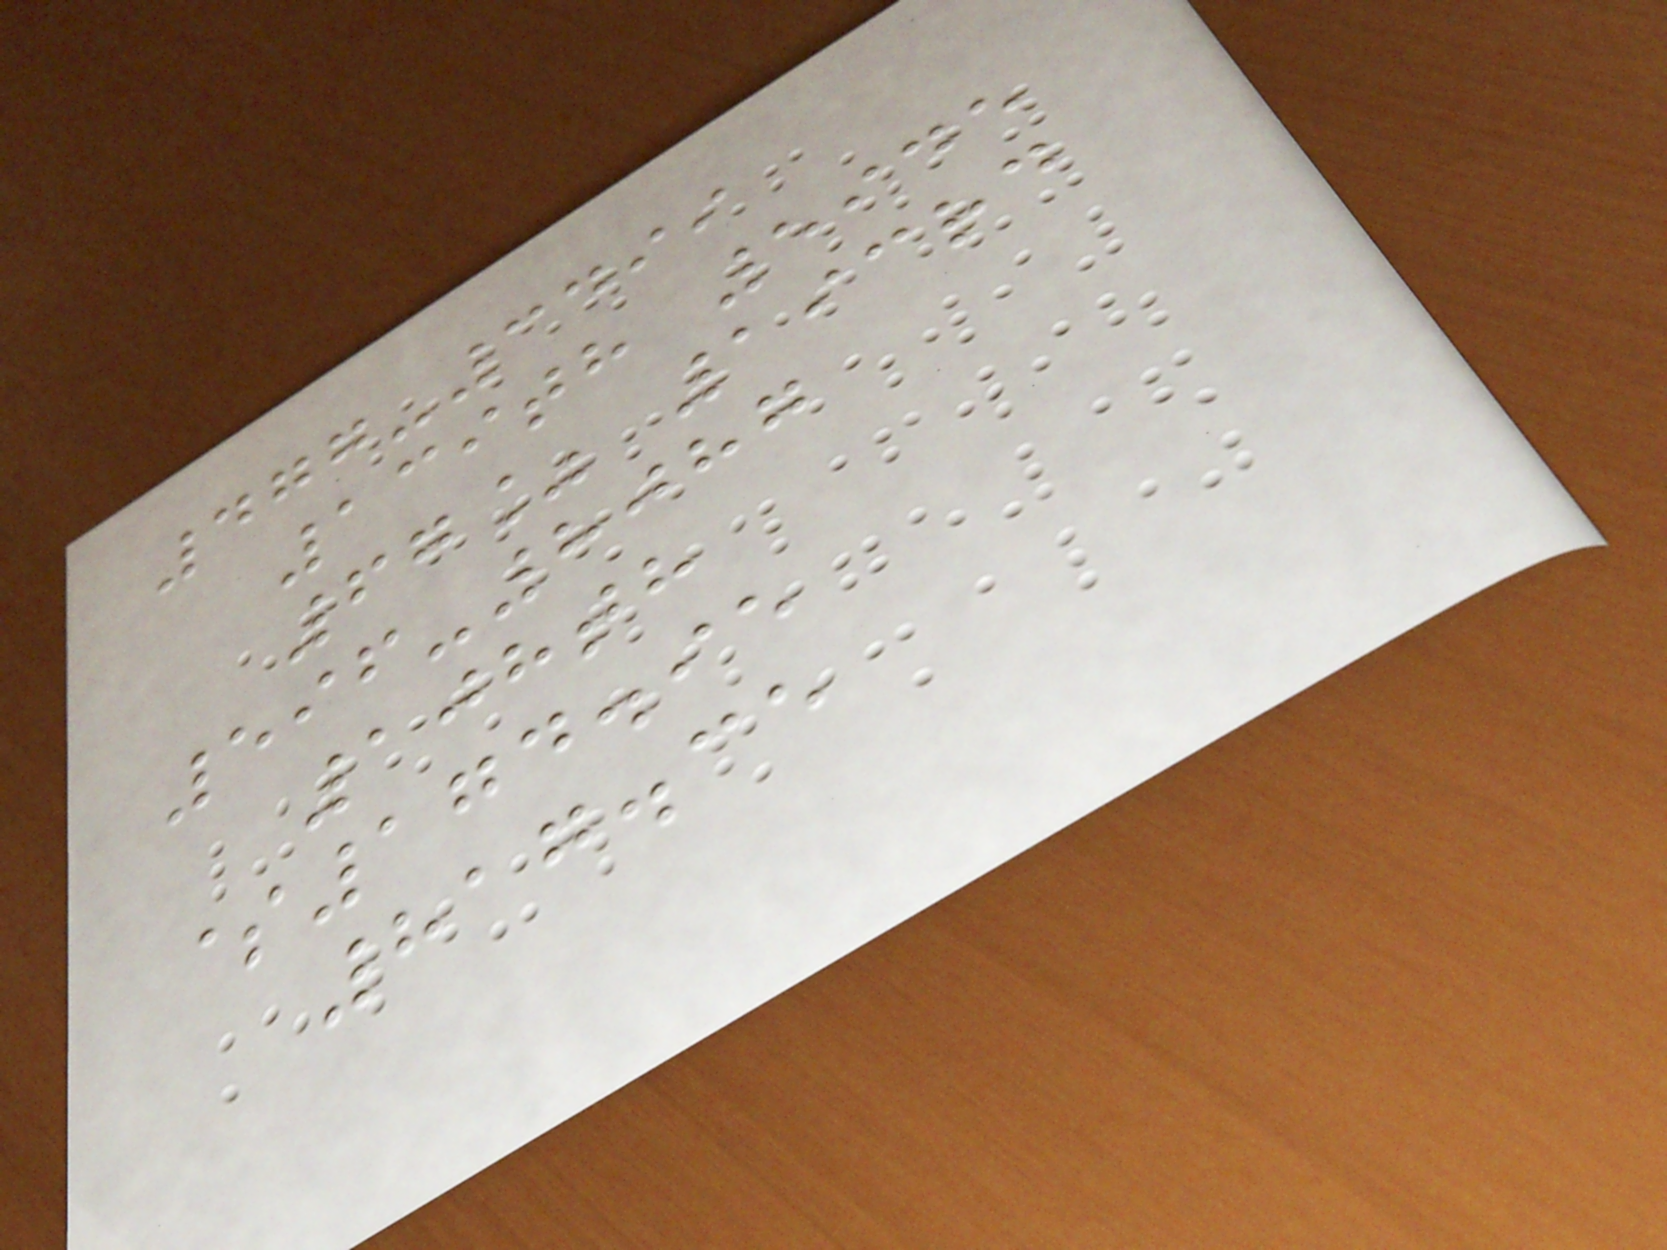477-3499
139th 5945
67% 193rd
596-8087
108th
$174.95
817.35
